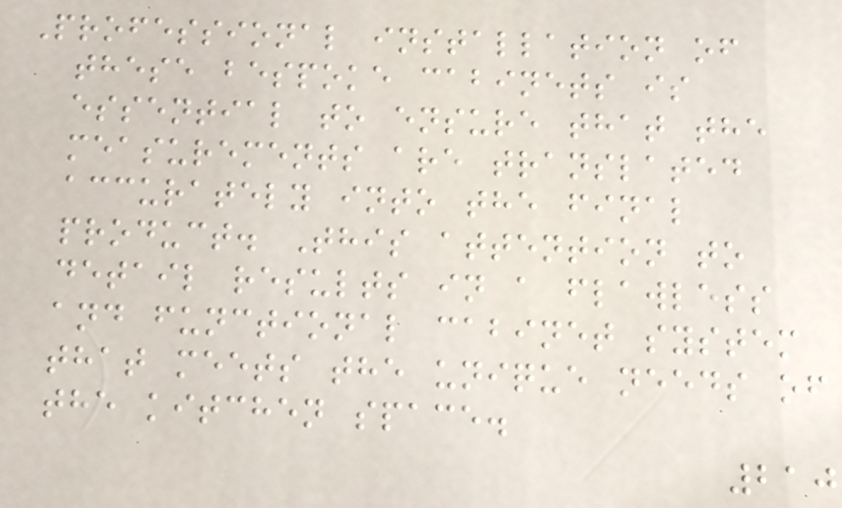Professional installation of
these bespoke cabinets is
essential to ensure that the
measurements are translated
accurately into the final
product. This attention to
detail results in a flawless
and functional cabinet system
that meets the unique needs of
the kitchen space.
210
